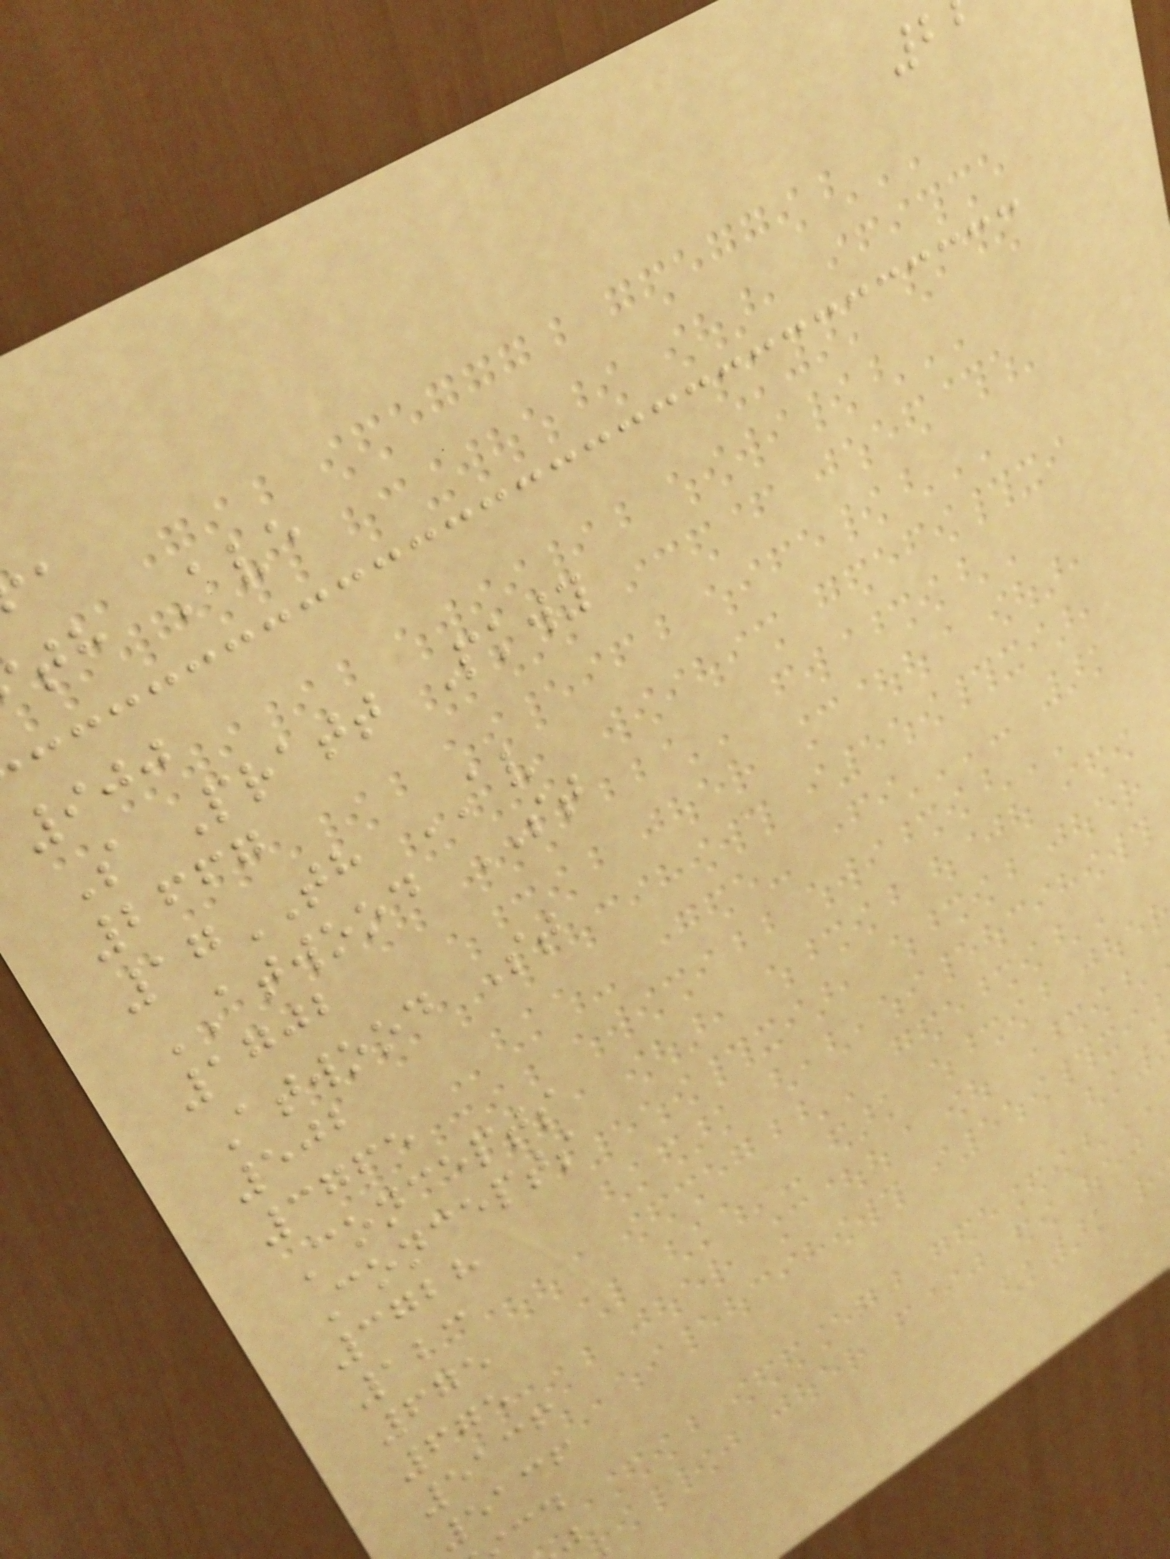th Ave
900
S Pratt Pkwy
2667
17TH AV
ATWOOD ST
1702
Atwood St
502
3765
Concepts
Concepts
3728
123
675
675
5136
5136
